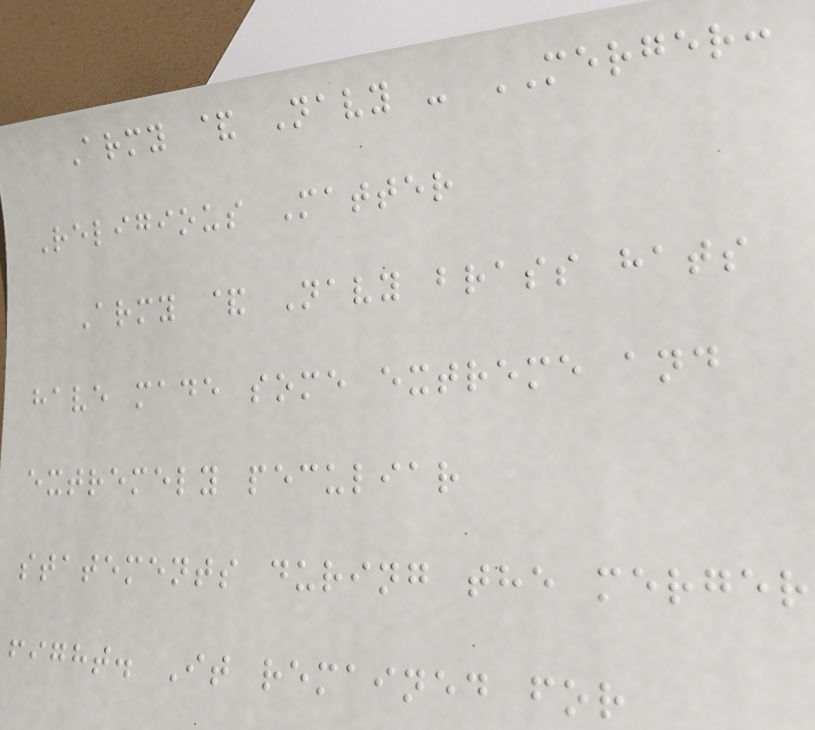Army & Navy - MERGER:
Religious Matter
Army & Navy brass hats
have made some extreme and
extremely peculiar
statements during the merger
fight. It remained for
